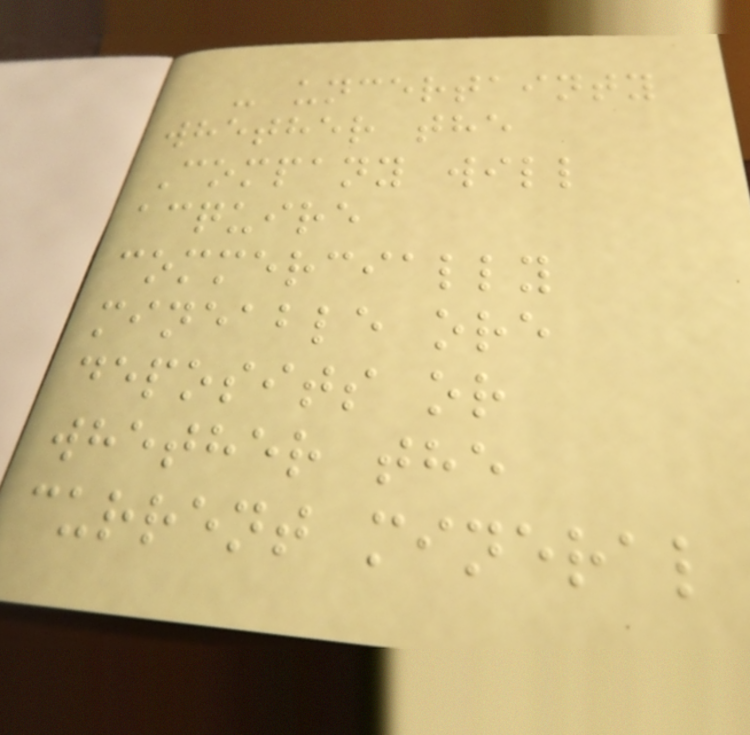- uncertainty
whether the
Company will
acquire
commercially
mineable ore
deposits or
whether the
current mineral
